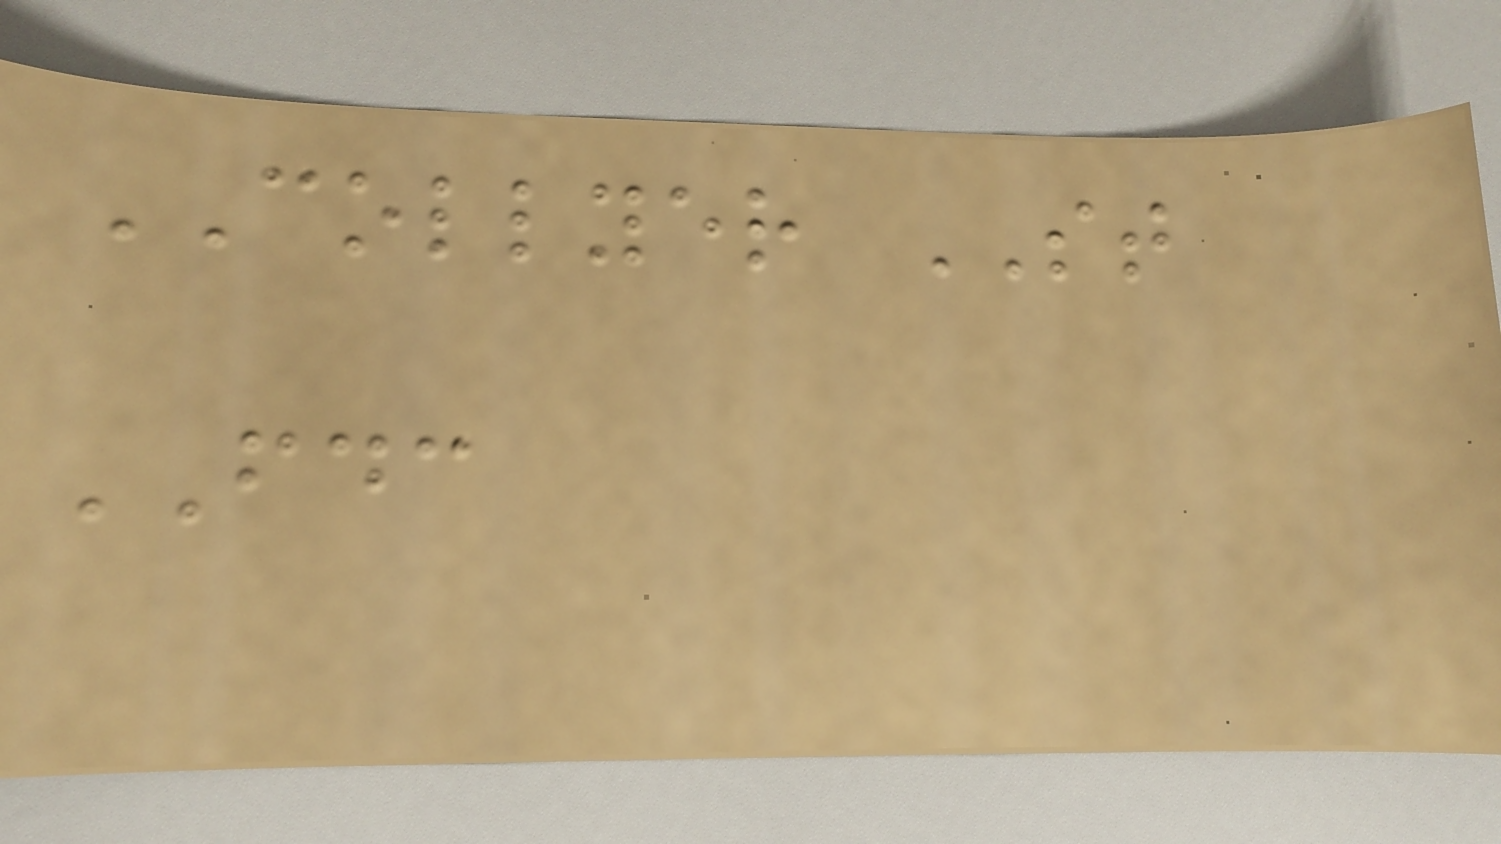COLLYER ST
FDC
